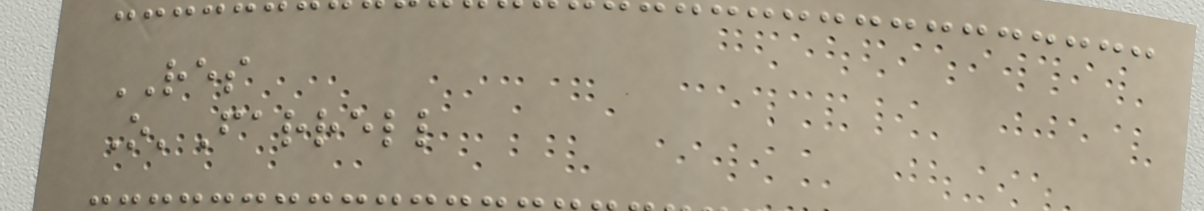RES
O'Farrell
